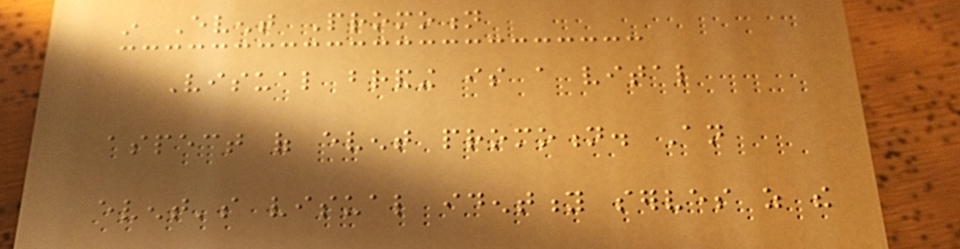in Event Promotion
Visual branding is a vital
aspect of event promotion. An
event's visual identity serves as the
